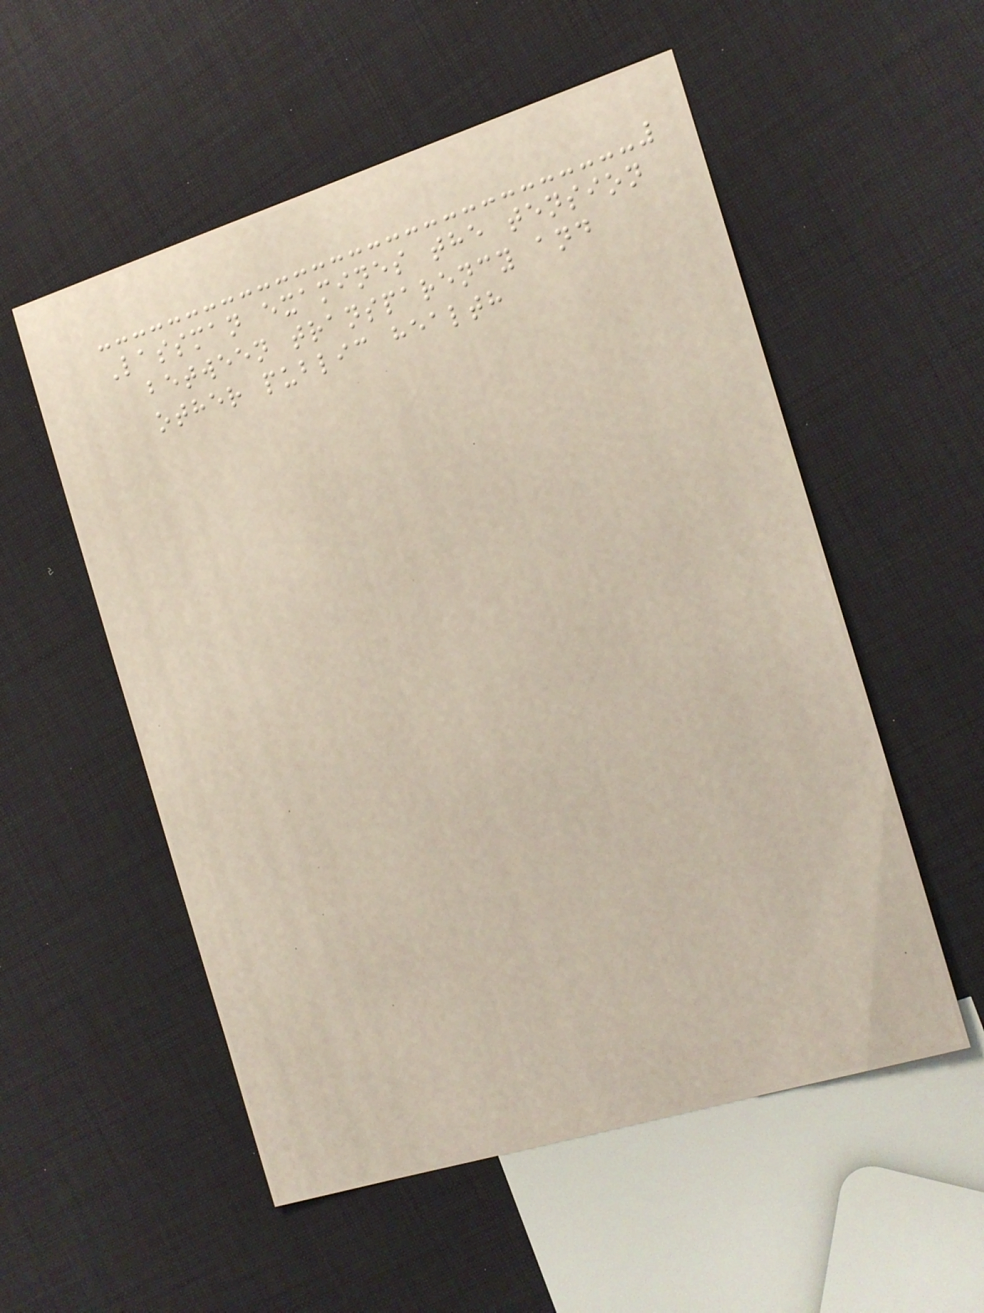Lassman examines the tension
between transparency and
other public health
